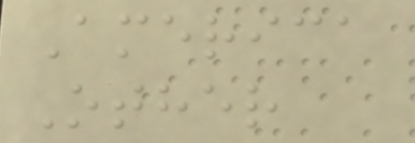America
Other
